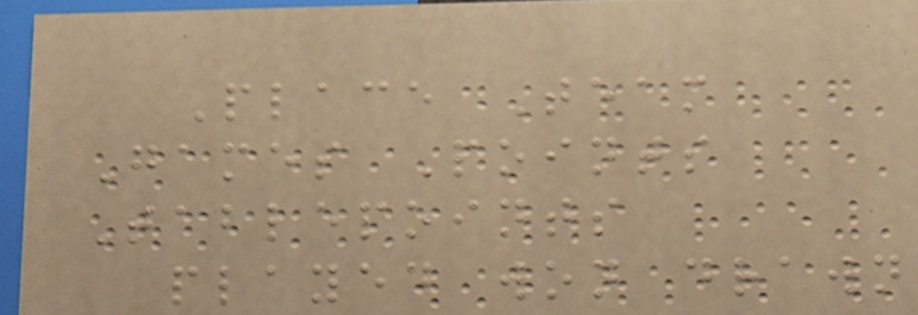Place Team
Games Points
Tablepoints
played won drawn
